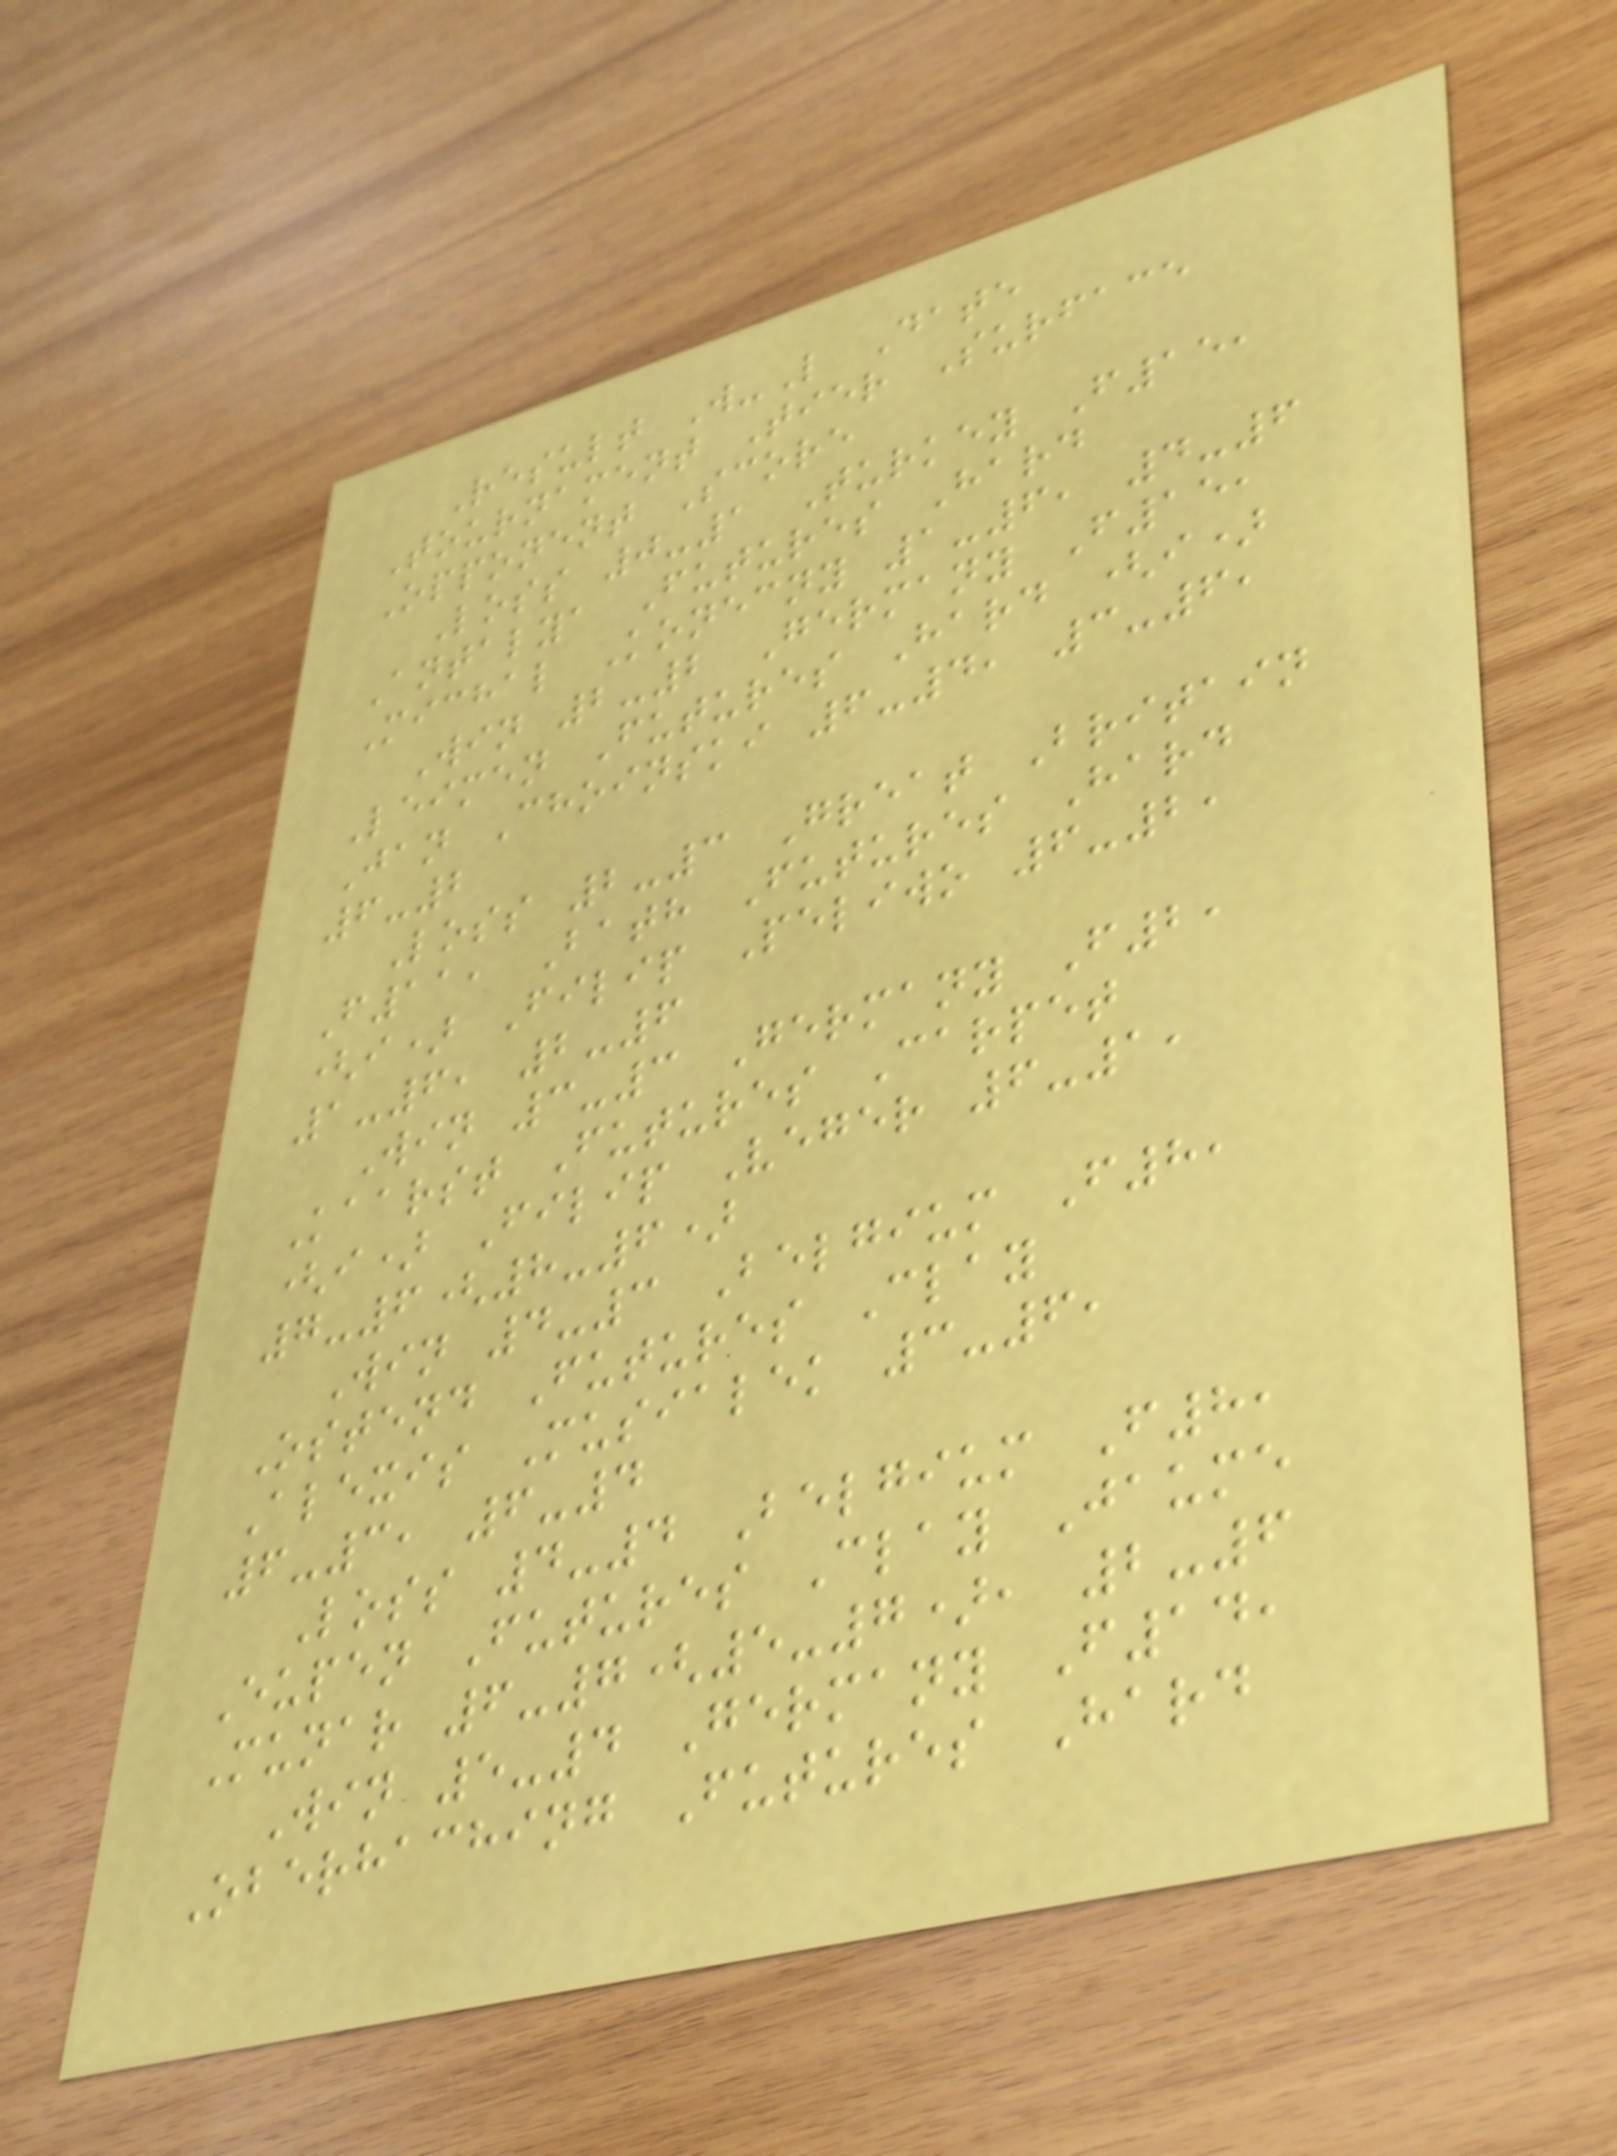Result W-L Date
Tournament Tier Surface
Opponent Score
Loss 0-1 Turkey F15,
Antalya Futures Hard
Michal Konecny 1-6, 4-6
Win 2-2 Germany F15,
Leimen Futures Hard (i)
Jan Choinski 6-4, 3-6,
6-2
Loss 2-3 Great Britain
F11, Bath Futures Hard
(i) Filip Peliwo 6-2,
1-6, 2-6
Win 3-3 Germany F2,
Kaarst Futures Carpet
(i) Filip Veger 6-1,
7-6(8-6)
Win 4-3 Belgium F8,
Ostend Futures Clay
Alexis Musialek 3-6,
6-3, 6-4
Loss 4-4 Belgium F8,
Eupen Futures Clay Jaume
Munar 6-7(5-7), 2-6
Win 5-4 Germany F14,
Oberhaching Futures Hard
